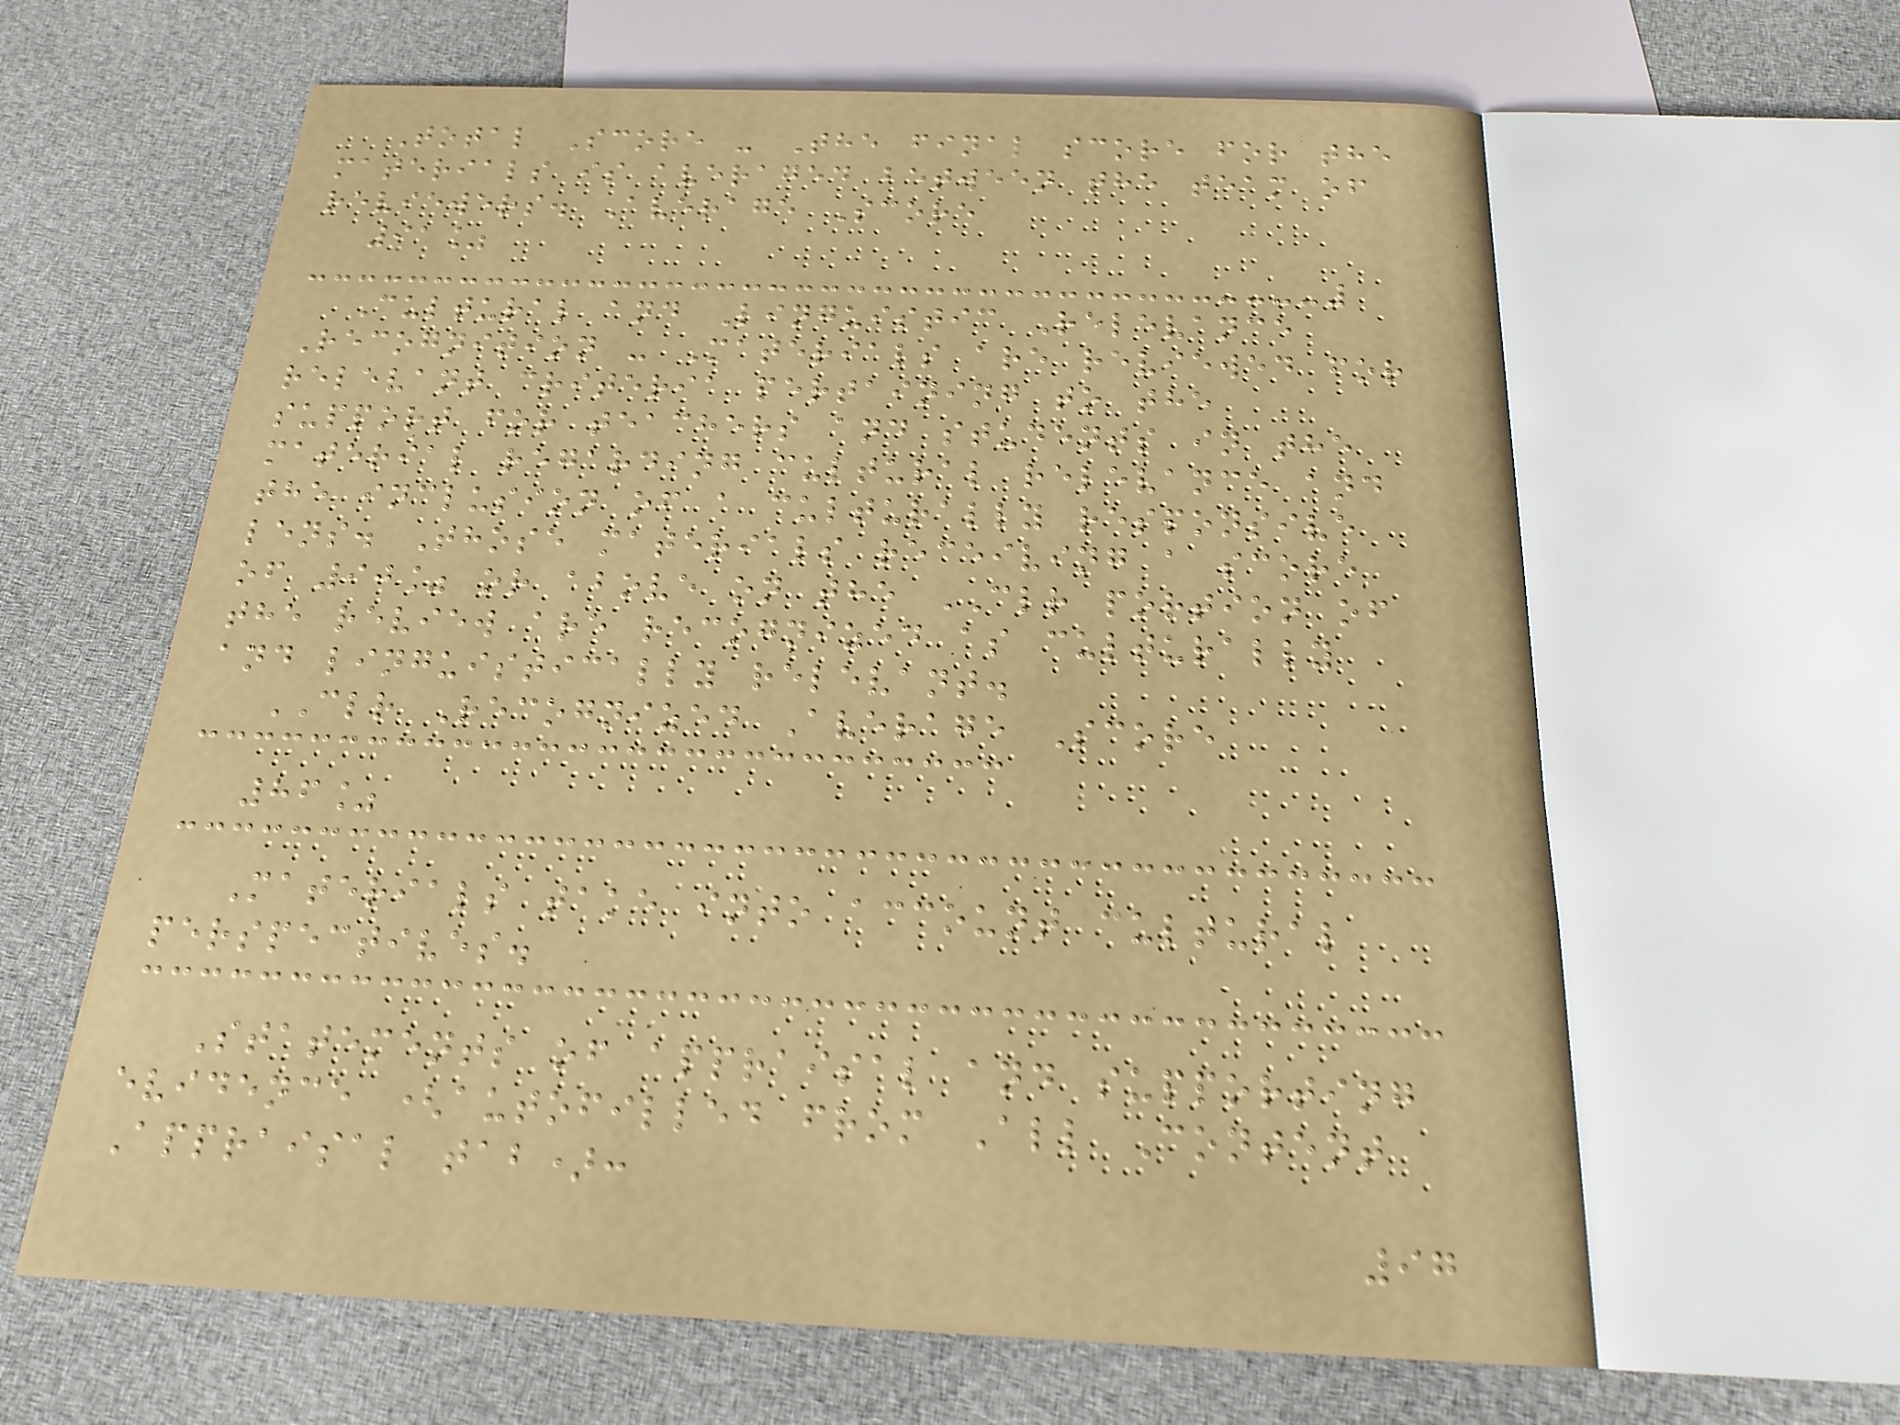Total Score - The final score for the
materials is averaged between the team of
reviewers. Average Score
91%
Cultural and Linguistic Relevance
Recognition - Materials are reviewed for
relevant criteria pertaining to the
support for teachers and students in the
material regarding cultural relevance and
the inclusion of a culturally responsive
lens. Those materials receiving a score
of 90% or above on the CLR portion of
the review are recognized as culturally
and linguistically relevant.
CLR Recognized Average Score
86%
Materials take into account cultural
perspectives.
Statements of appraisal and supporting
evidence (autofilled from All Content
Appraisal tab):
97
